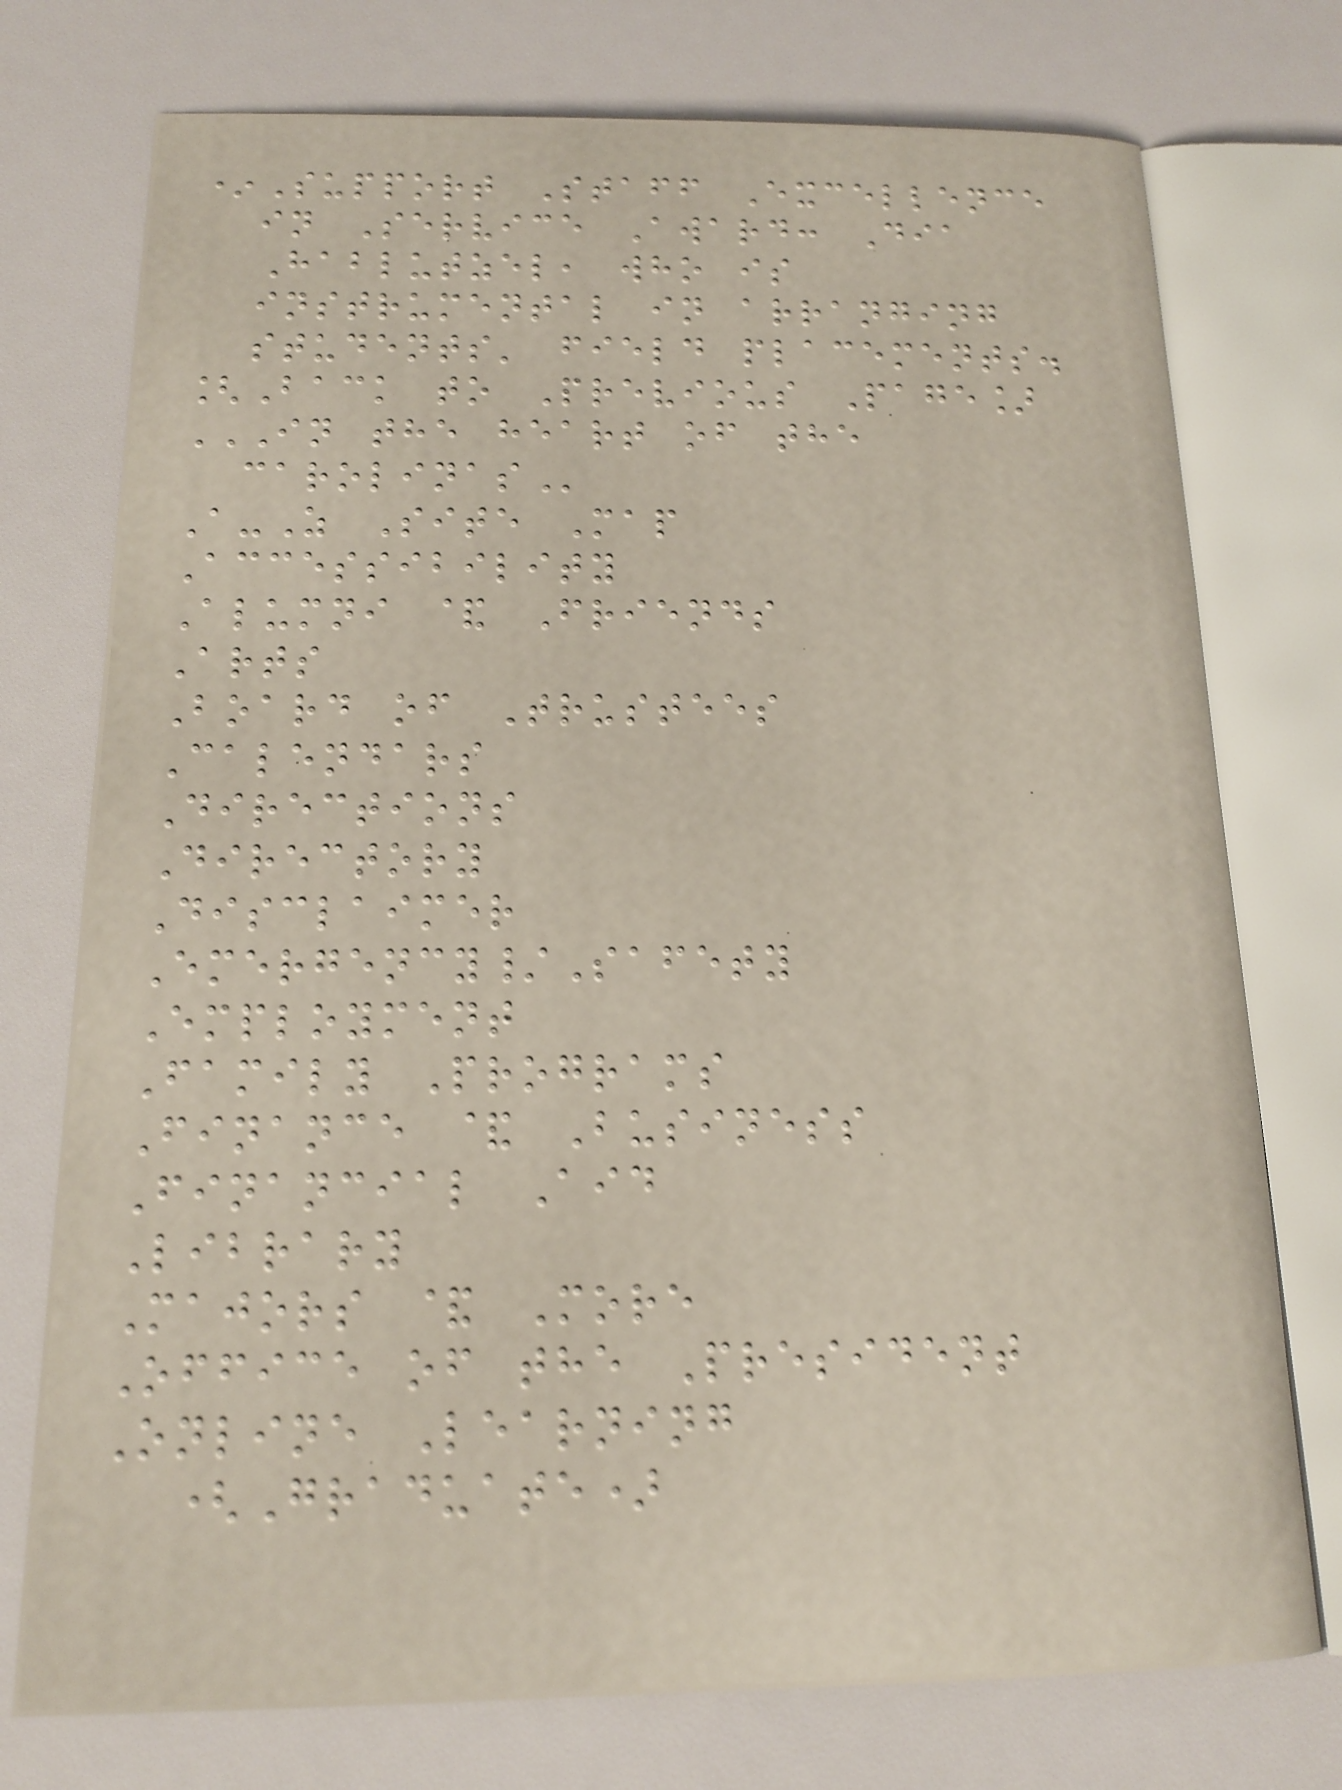*Support Staff Excellence
in Service Award: Dia
Hablutzel, who is
instrumental in arranging
students' field placements.
[Back to Previous Page]
IN THE HEART OF THE
CAROLINAS
A-Z Site Map
Accessibility
Alumni & Friends
Arts
Board of Trustees
Calendars
Directions
Directory
Disclaimer
Emergency/Safety
Employment
Family Programs
Finance & Business
Financial Aid
Library
Majors & More
Office of the President
Online Learning
(Graduate)
